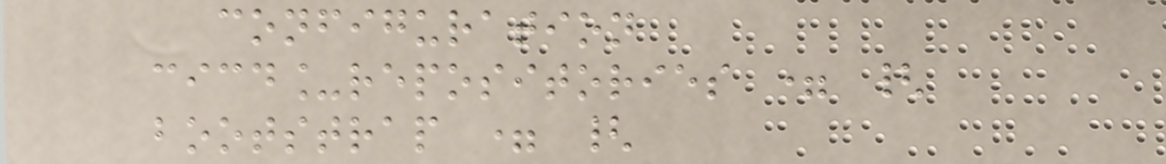configuration
cicd_repositories = {
bootstrap = {
